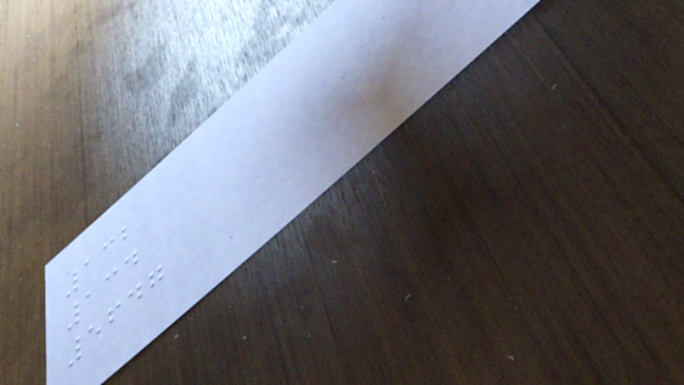132
134
5647
